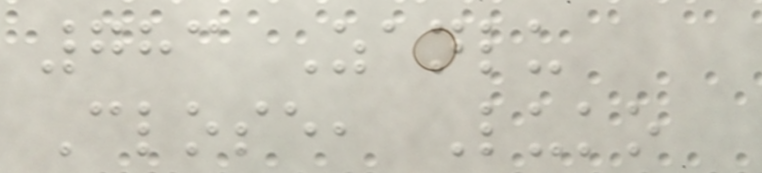783 Zanlu
Close, Luko
